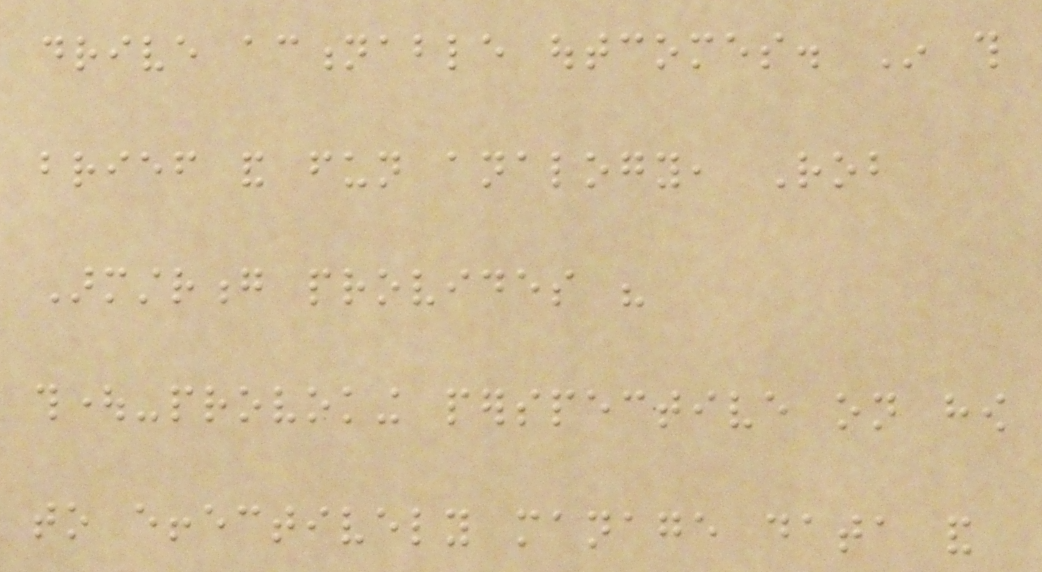drive actionable outcomes. In this
brief and fun analogy, Rob
Armstrong provides his
thought-provoking perspective on how
to effectively manage data and
